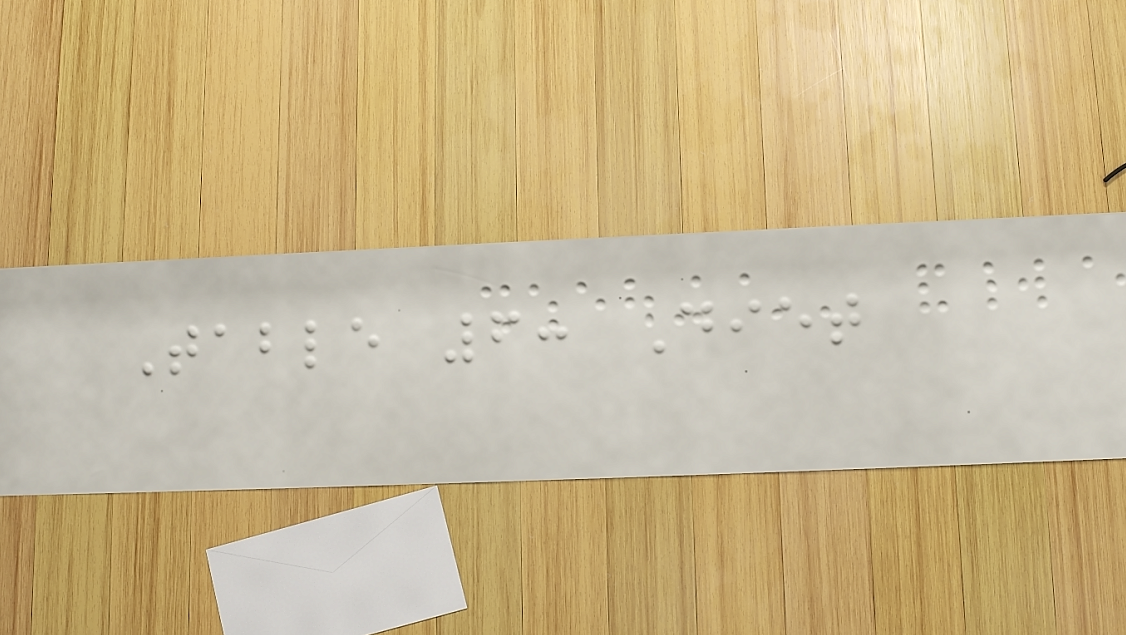Table 6: Diet
